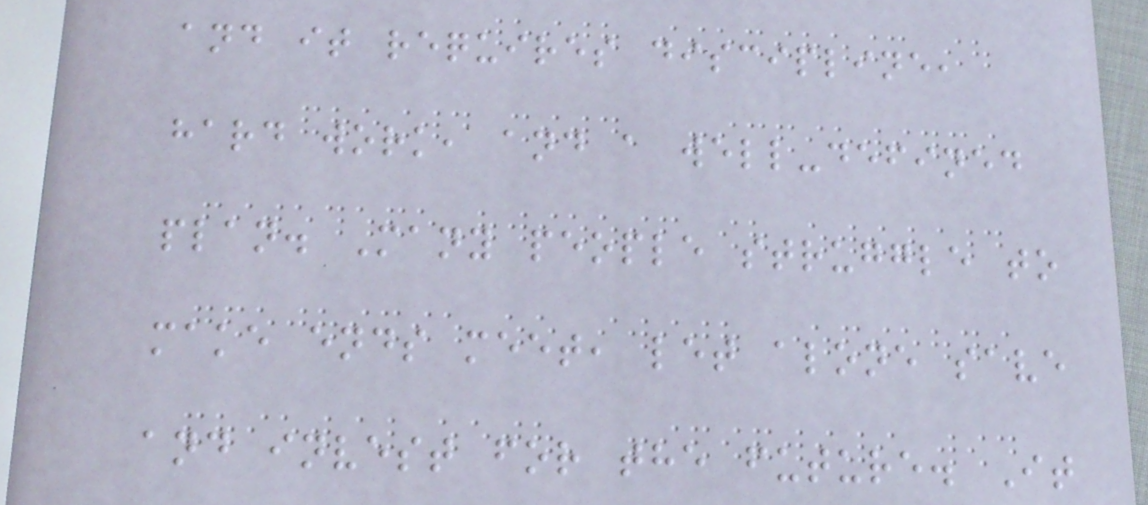and it requires discipline,
hard work, and a well-defined
plan. Many people struggle to
make ends meet, let alone save
and invest for the future. It
